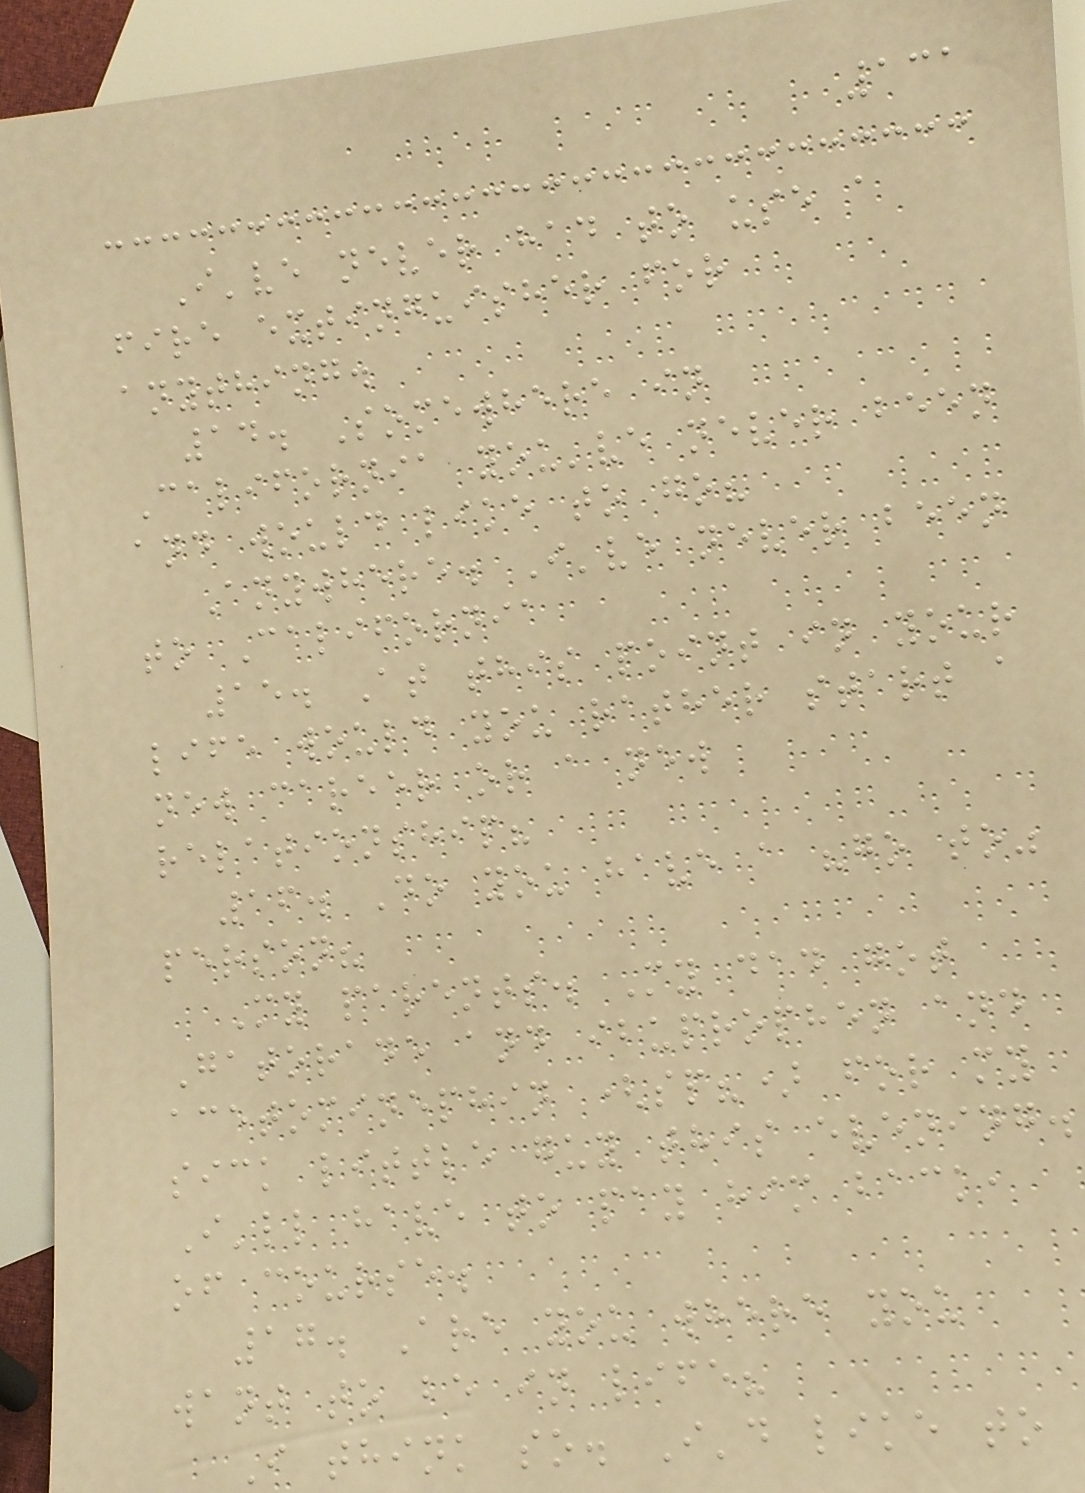131
I've never had to use a
fire extinguisher for
anything.
14. Somewhere in
California you've never been
and would like to go?
Anywhere. I've never been
to California
15. At this point in your
life would you rather start a
new career or a new
relationship?
16. Do you have a "go to"
person?
My parents. My dad got
Gatorade and ibuprophen and
acetominephin (sp?) for my
sick little guy this evening.
I'll have to pay him back,
of course.
17. Are you where you
want to be in life?
I think so. I'd like to
